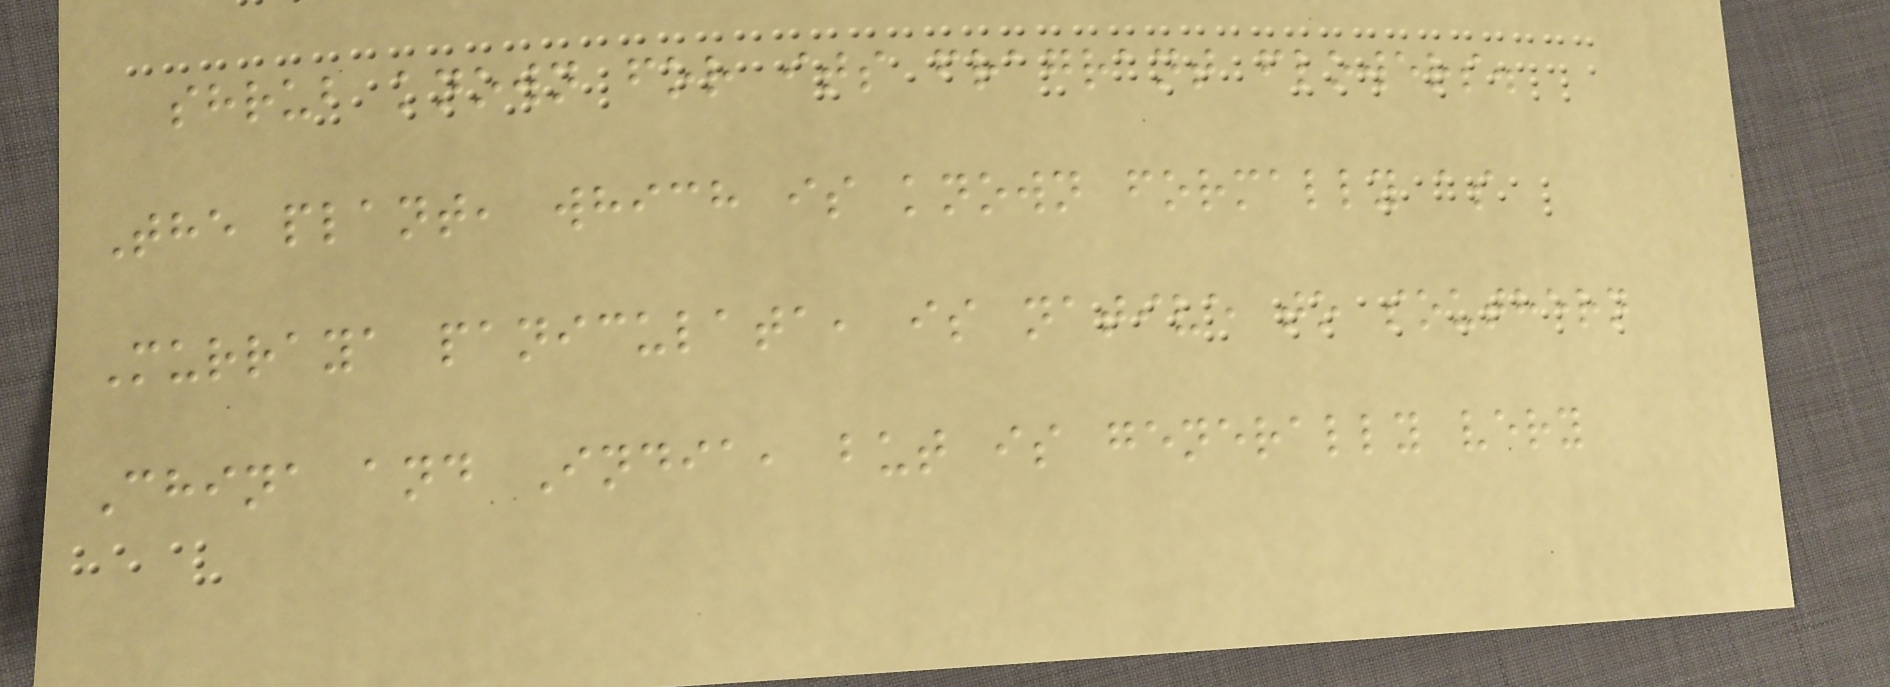shrub known for its fragrant flowers.
The plant, which is known formally as
Murraya paniculata, is native to southern
China and India, but is generally very
